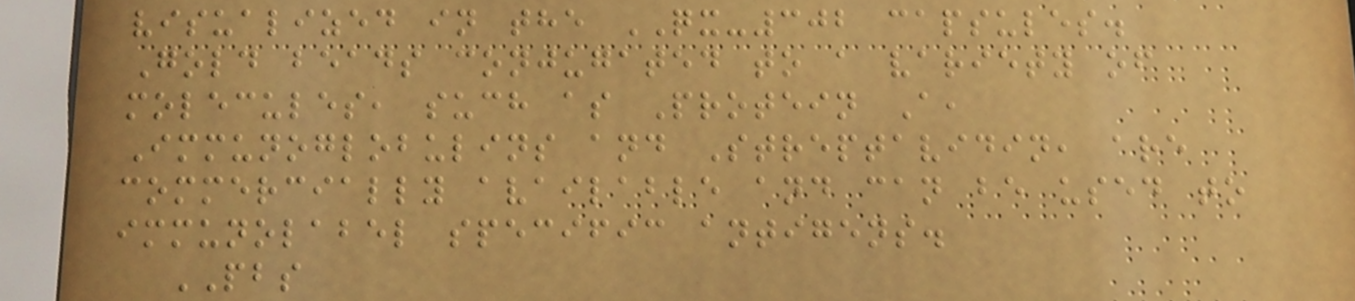visualized in the QX-302 capsules.
Gold beads conjugated to a variety of
molecules, such as Protein A,
Immunoglobulins and Streptavidin, are
commercially available and can be used to
immunolabel specific antigens.
PBS
